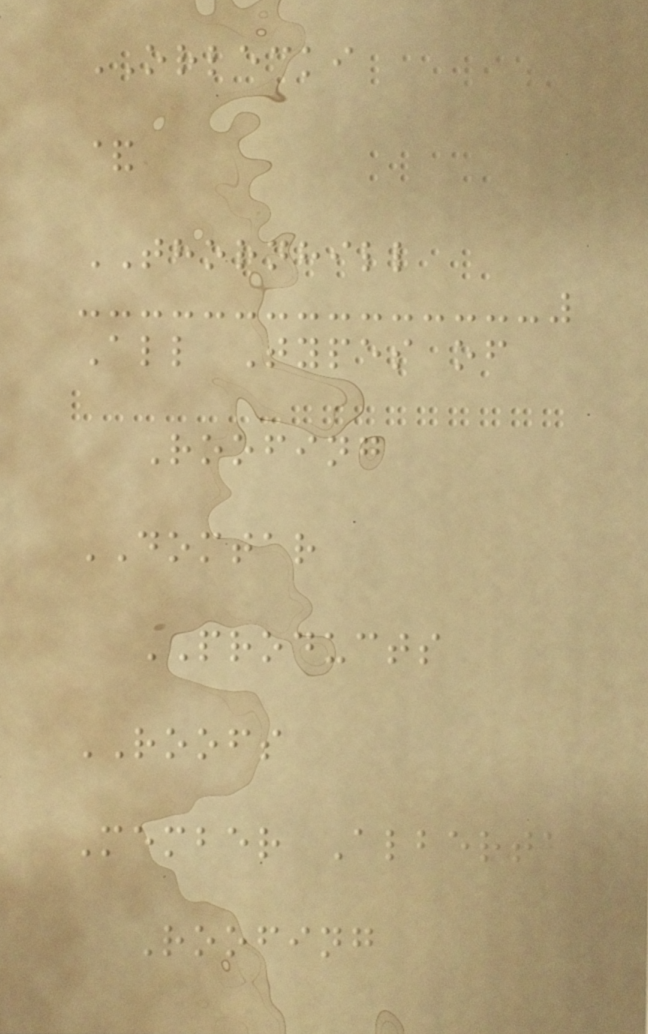ORLECKI
&
THORNHILL
All Types of
Roofing
DOMTAR
PRODUCTS
ROOFS
Member Alberta
Roofing
